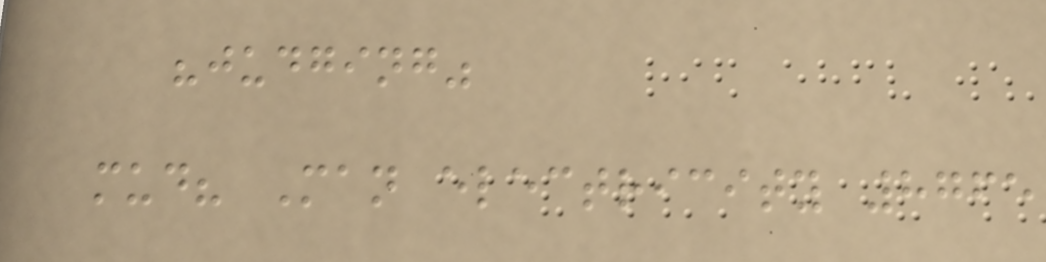"judging"
mud? Man electricity 8765
